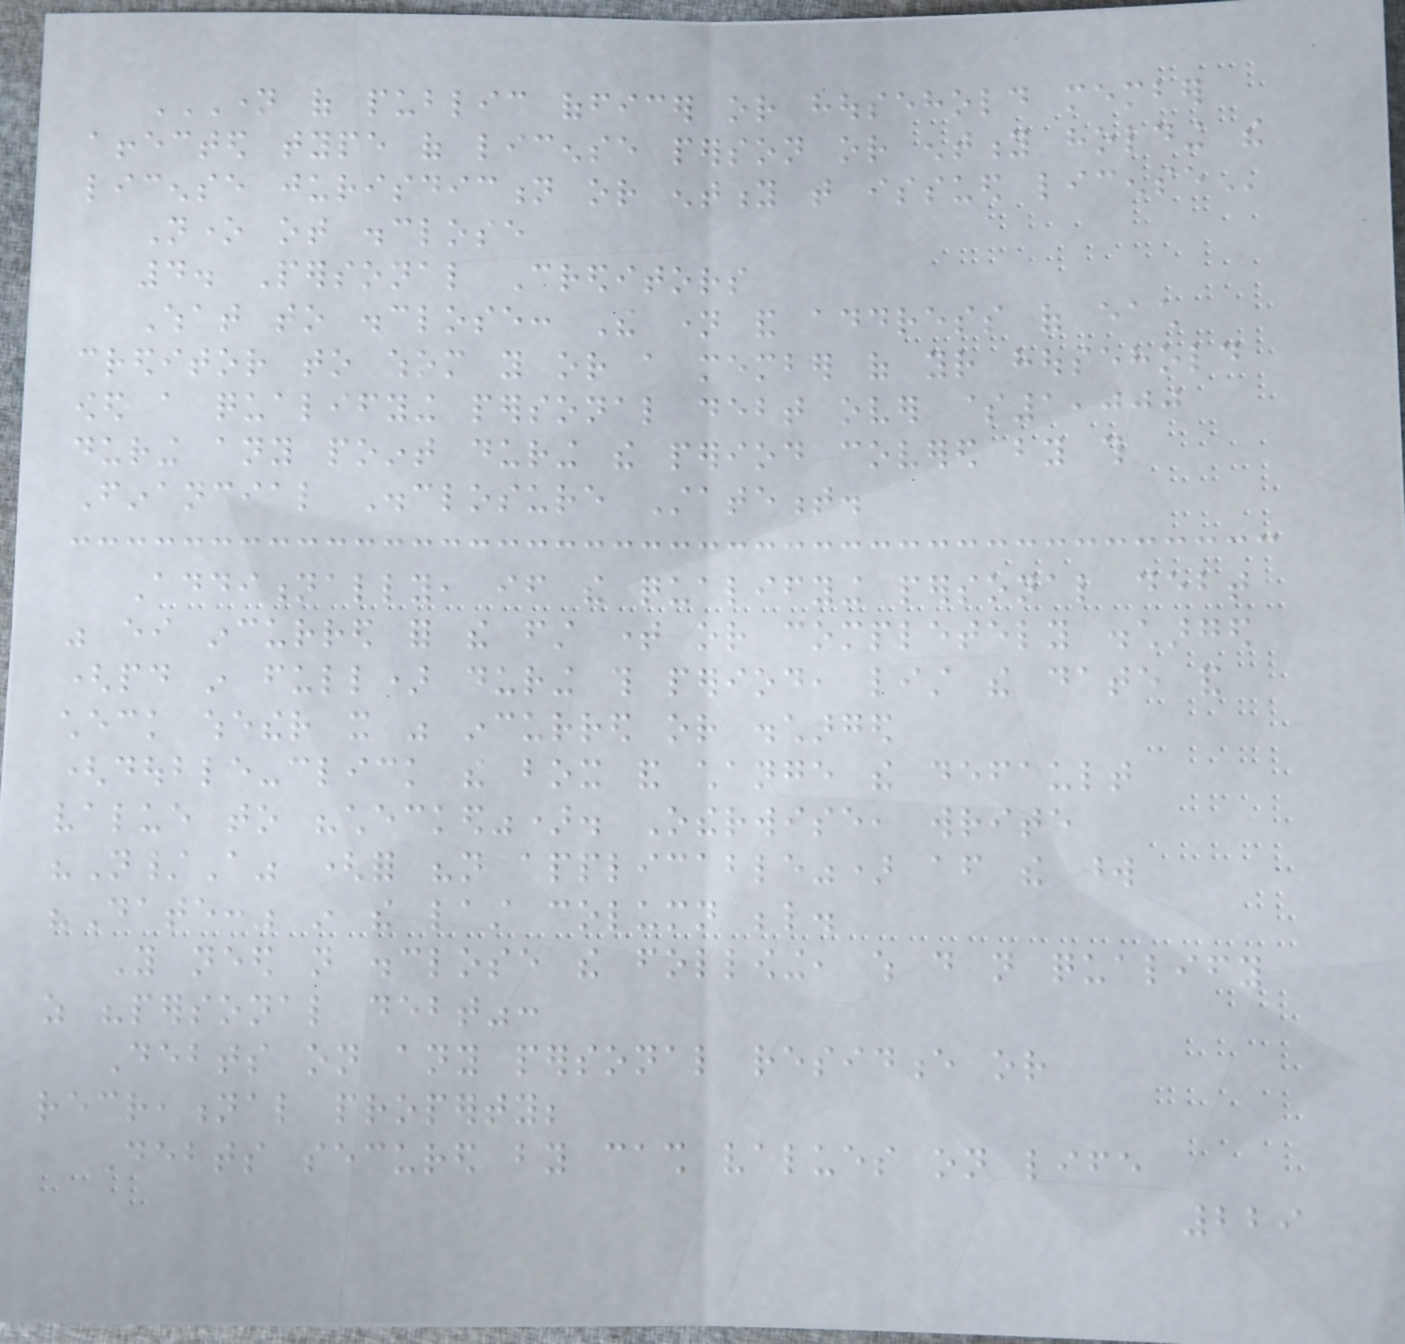NAME OF PUBLIC OFFICER OR HOUSEHOLD MEMBER
AFFECTED TYPE OF LICENSE PERSON OR ENTITY HOLDING THE
LICENSE JURISDICTION OR ENTITY THAT ISSUED LICENSE
None ot disclose
4. Personal Creditors
What to disclose: The name and address of each
creditor to whom you or a member of your household
owed a qualifying personal debt over $1,000
during any point during the period covered by this
Financial Disclosure Statement.
Additionally, if the qualifying personal debt
was either incurred for the first time or completely discharged
(paid in full) during this period, list the date and
check whether it was incurred or discharged
(double-click the box and change the default
value to "checked"). Otherwise, write
"N/A" (for "not applicable") after the word
"Date:" in the last column below.
You need not disclose the following, which do not qualify
as "personal debt":
Debts on any personal residence or
recreational property;
Debts secured by cash values on life
229
